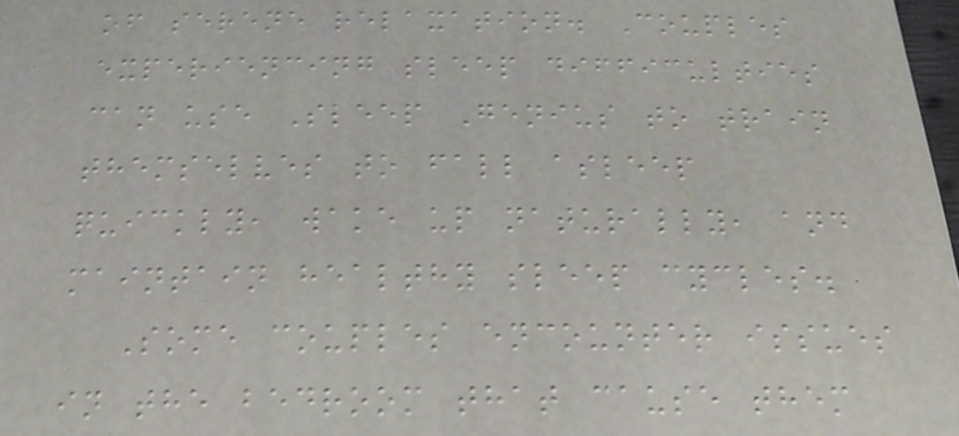of serene relaxation. Couples
experiencing sleep difficulties
can use Sleep Genius to train
themselves to fall asleep
quickly, wake up naturally, and
maintain healthy sleep cycles.
Some couples encounter issues
in the bedroom that cause them
